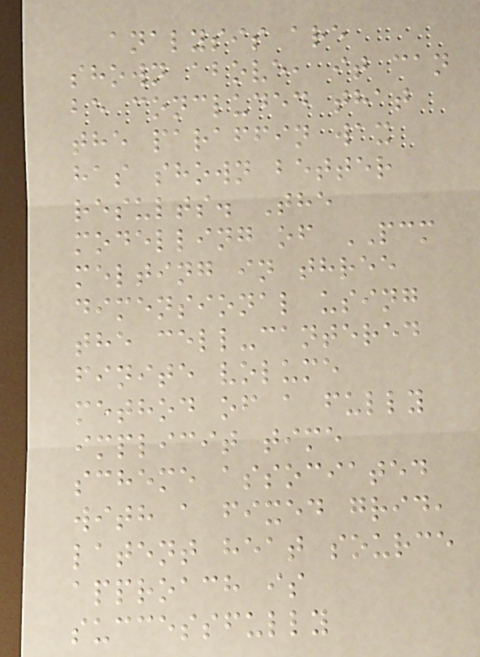analysis are
shown above, it can
be concluded that
the paraffin wax
has shown better
results. The
modelling of PCM
melting in three
dimensional using
the cell-cantered
finite volume
method of a fully
implicit time
scheme associated
with a fixed grid,
latent heat source
approach is
successfully
